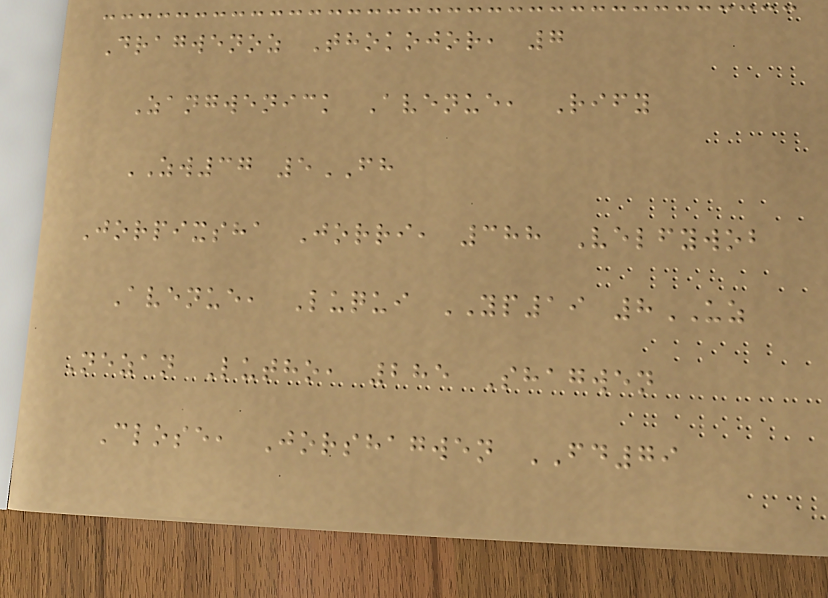Dragwenoz Thokojor, 7
Zangwenick Avenue, Rify
ZW37 5FH
Jorpixsha Jorri, 388 Velfywob
Avenue, Luqui YP19 8UZ
Nezan Lutho, 285 Shagwen
Close, Jorshagwen FD79
